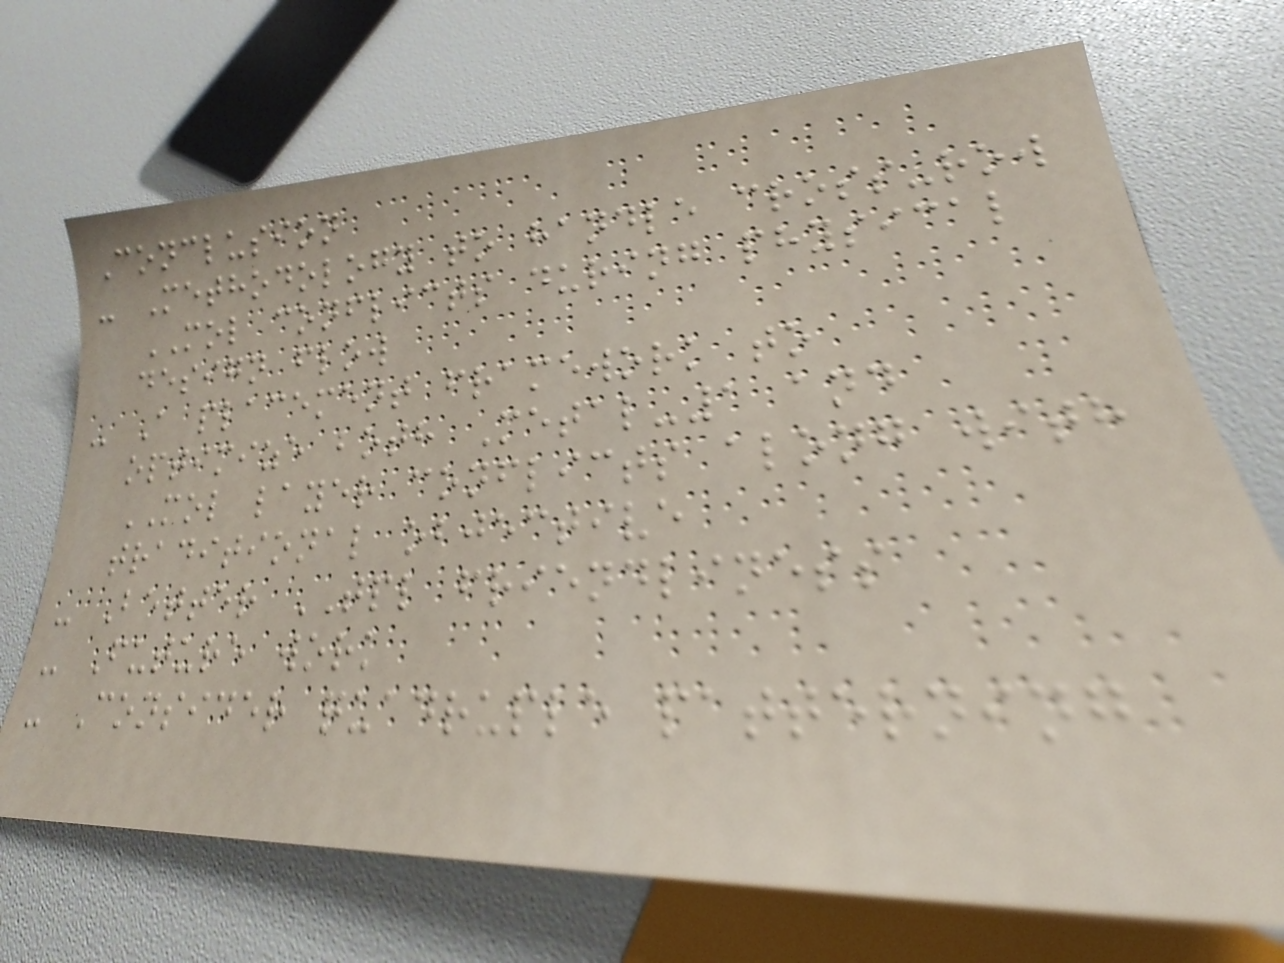Conclusion
- Methodology to handle cross-row
MOL conflicts during physical
design flow
- A placement framework to
optimize both Metal-1 and
MOL layer conflicts along with
traditional objective
- Better TPL friendliness
- Future work
- Consider quadruple patterning
